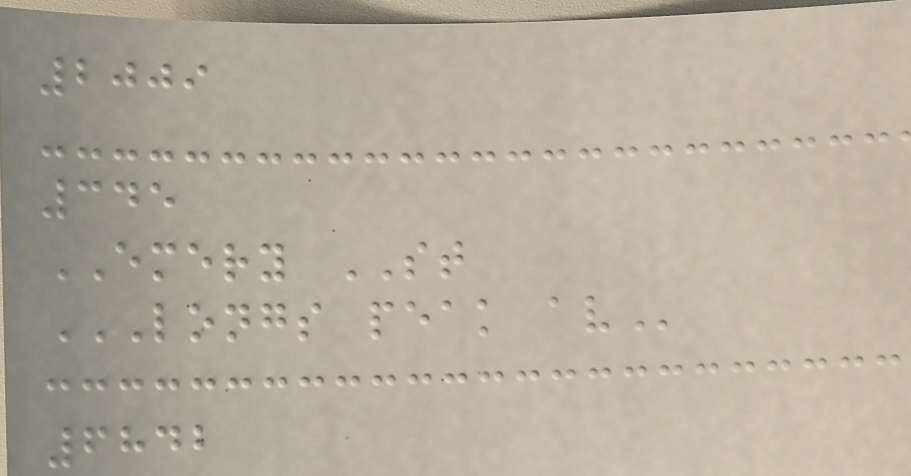2009
345
EMERY ST
LONGS PEAK AV
6842
